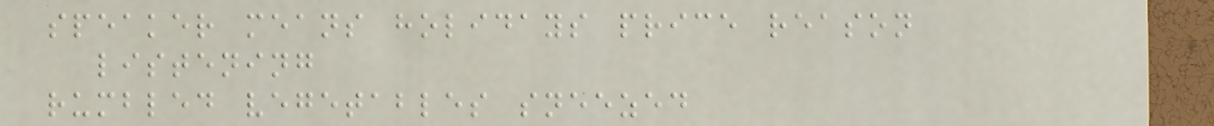speaker means holidays price reason
listening
rumbled vegetables sneezed
